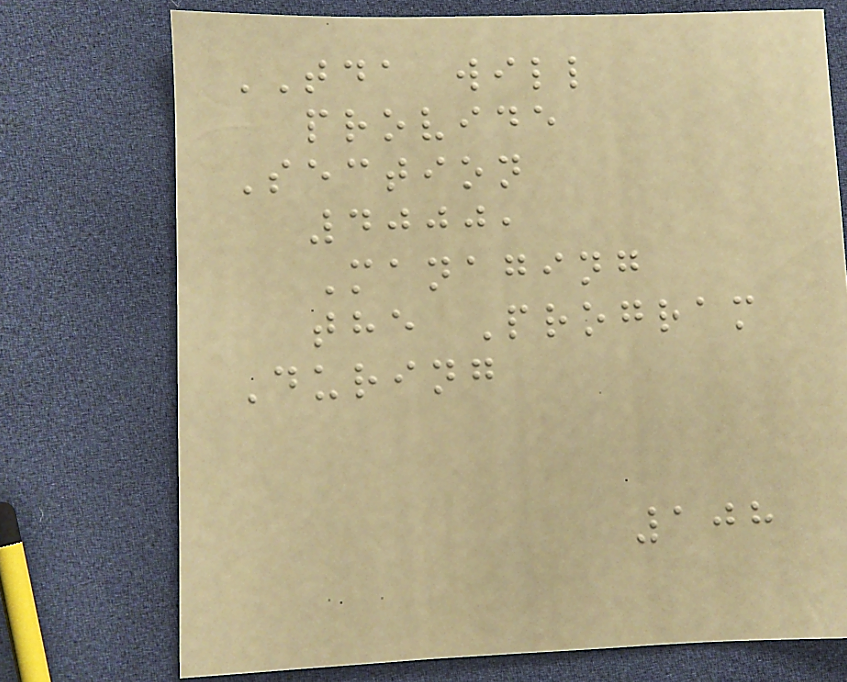TDA will
provide
Section
4000,
Managing
the Program
During
108
